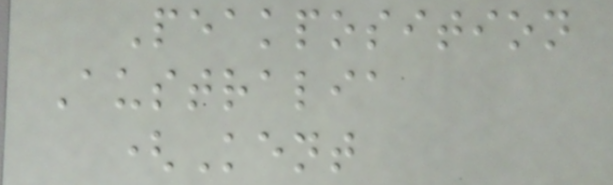Peakposition
Australia
(Kent
